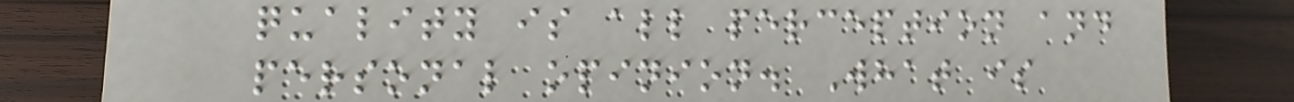quality is all perception and
personal opinion. What is
